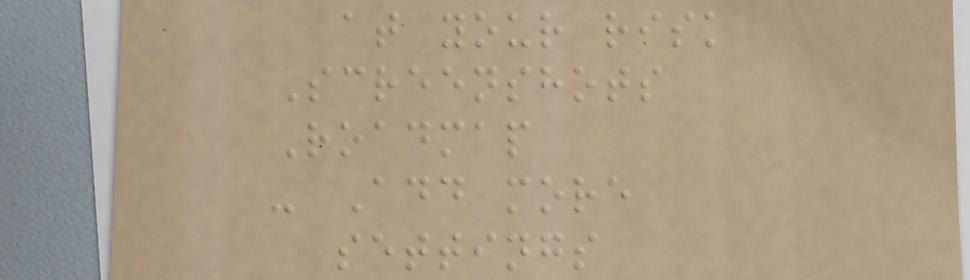at your risk
Screenshots
Roadmap
- Add more
settings
